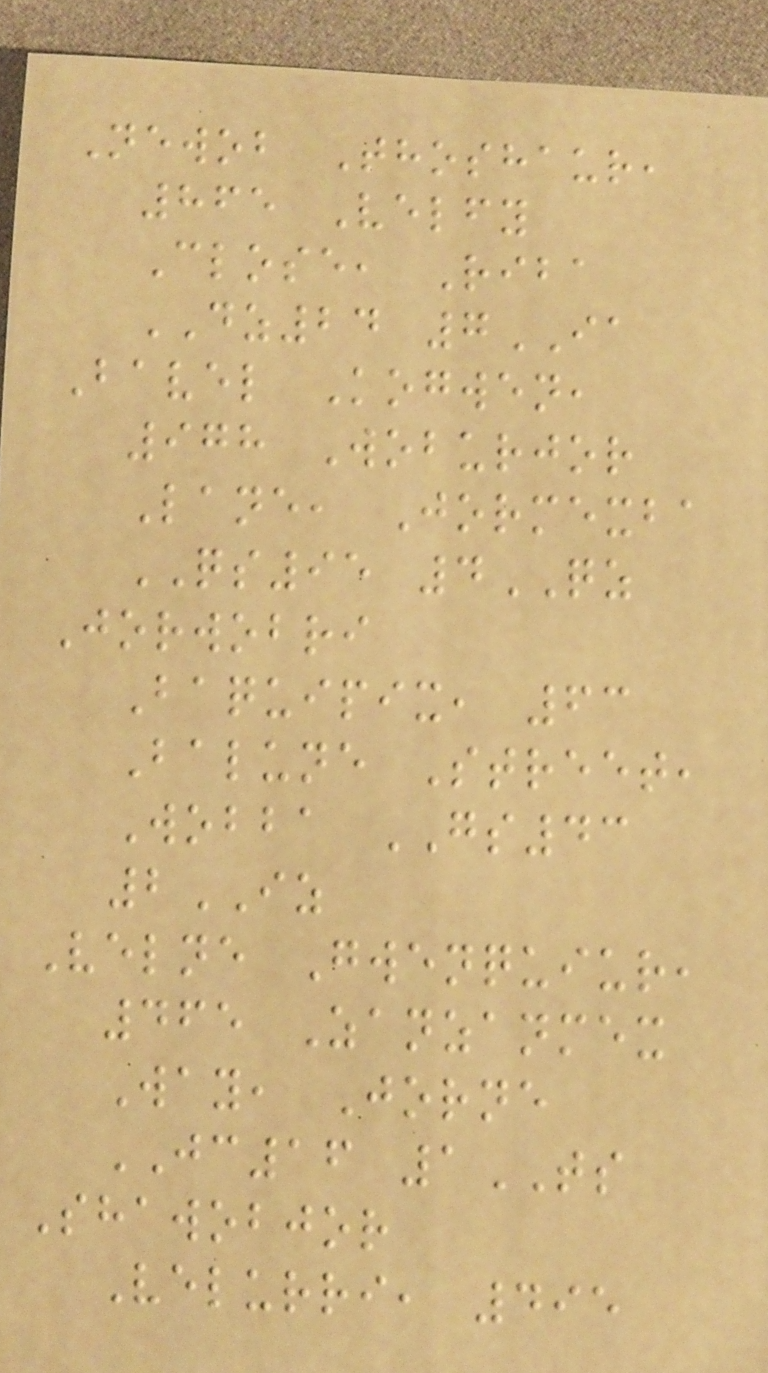Newob Thoshaur,
865 Velfy
Close, Riba
DZ24 7IA
Bavel Kogwen,
978 Woburjor
Lane, Jormexba
QS95 4QZ
Jorwobri
Baquipix, 63
Balune Street,
Wobba GS43
2IZ
Velne Gwenquiur,
465 Zanzanmex
Way, Jorne
JC16 1TS
Shawobjor
Velurri, 495
